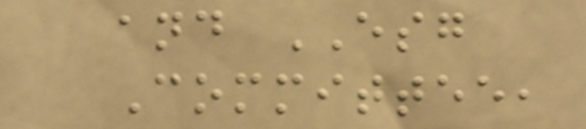and ESG
Committee,
